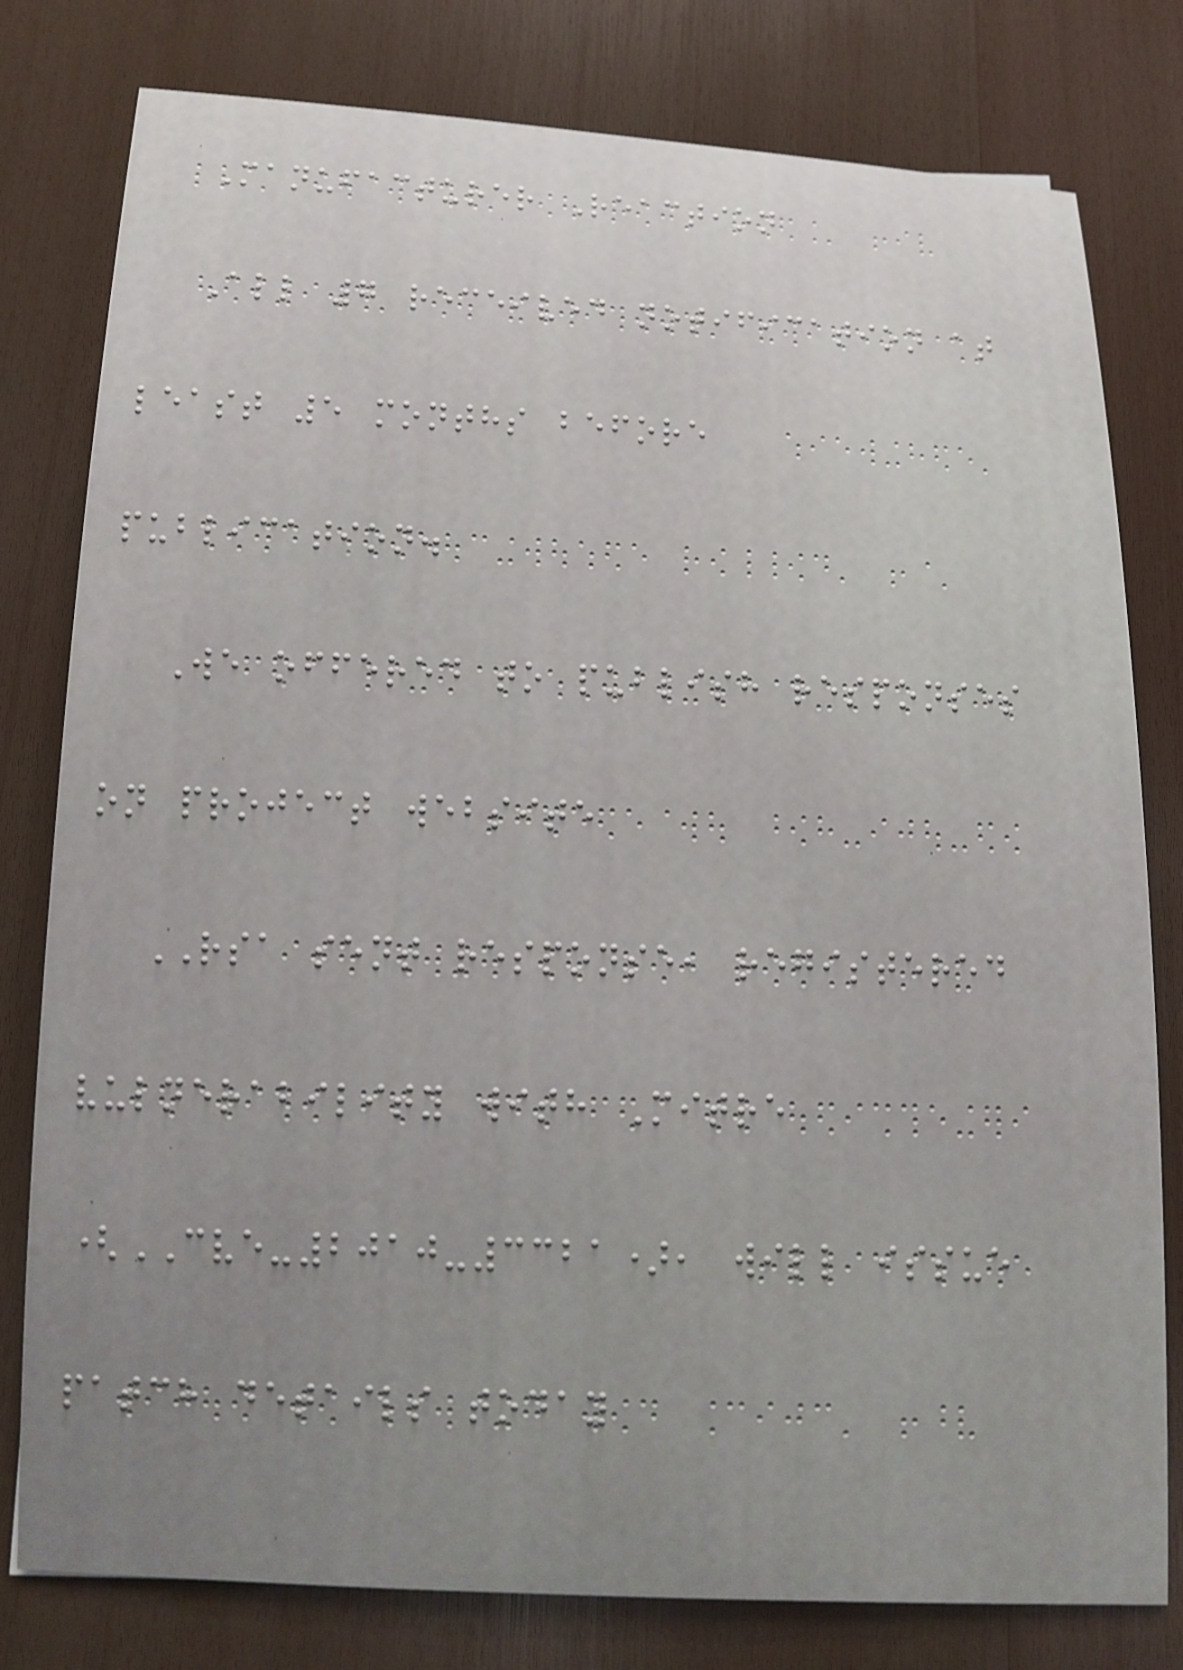Manufacturer Reaction
All 7 received notification at
least 5 months before
publication.
We offered to publish responses
on project website
RSA sent response, registered
vulnerability with Mitre
(CVE-2010-3321), will issue
patch details today
